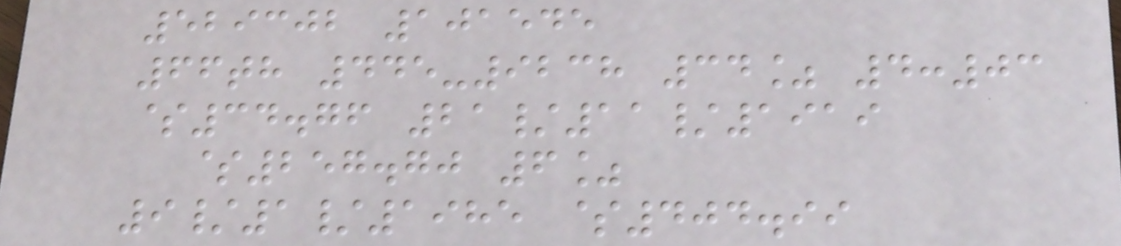529302 101545
66th 445-9238 34% 4:03
$34.76 21/11/1919
$257.70 6%
9/1/1985 $404.99
